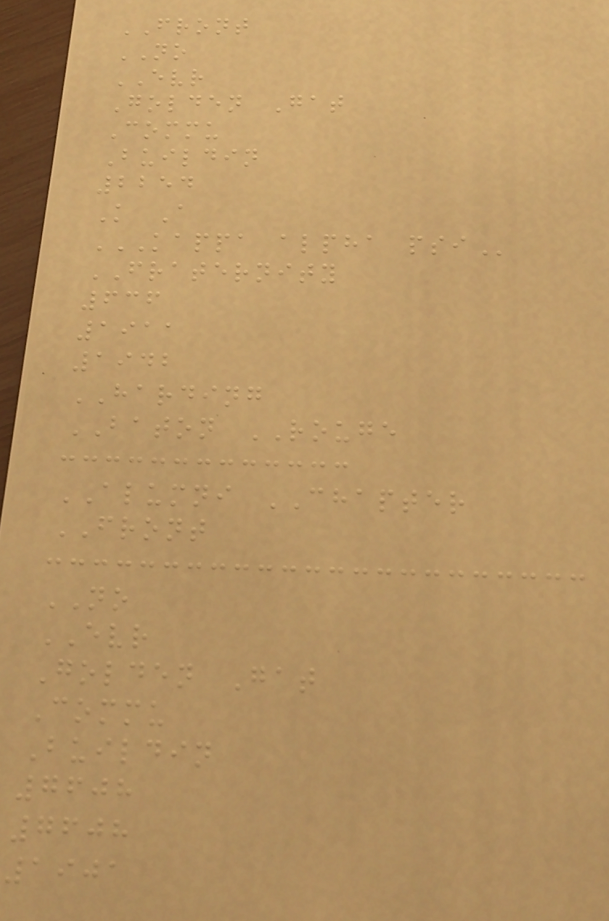FRONT
NO
EVR
Golden Gat
Commu
Buildin
2254
K A
KAPPA ALPHA PSI
FRATERNITY
636
1911
1942
HARDING
BATON ROUGE
ALUMNI CHAPTER
FRONT
NO
EVR
Golden Gat
Commu
Buildin
7608
7608
1901
